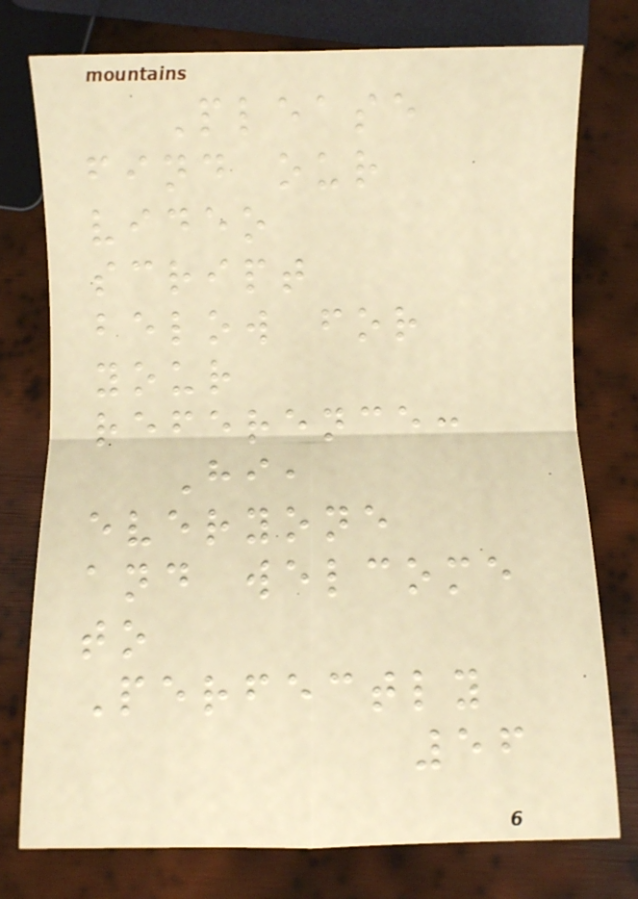Please
find our
video
script
below for
your
reference:
Hi,
everyone
and welcome
to
Perfectly
56
